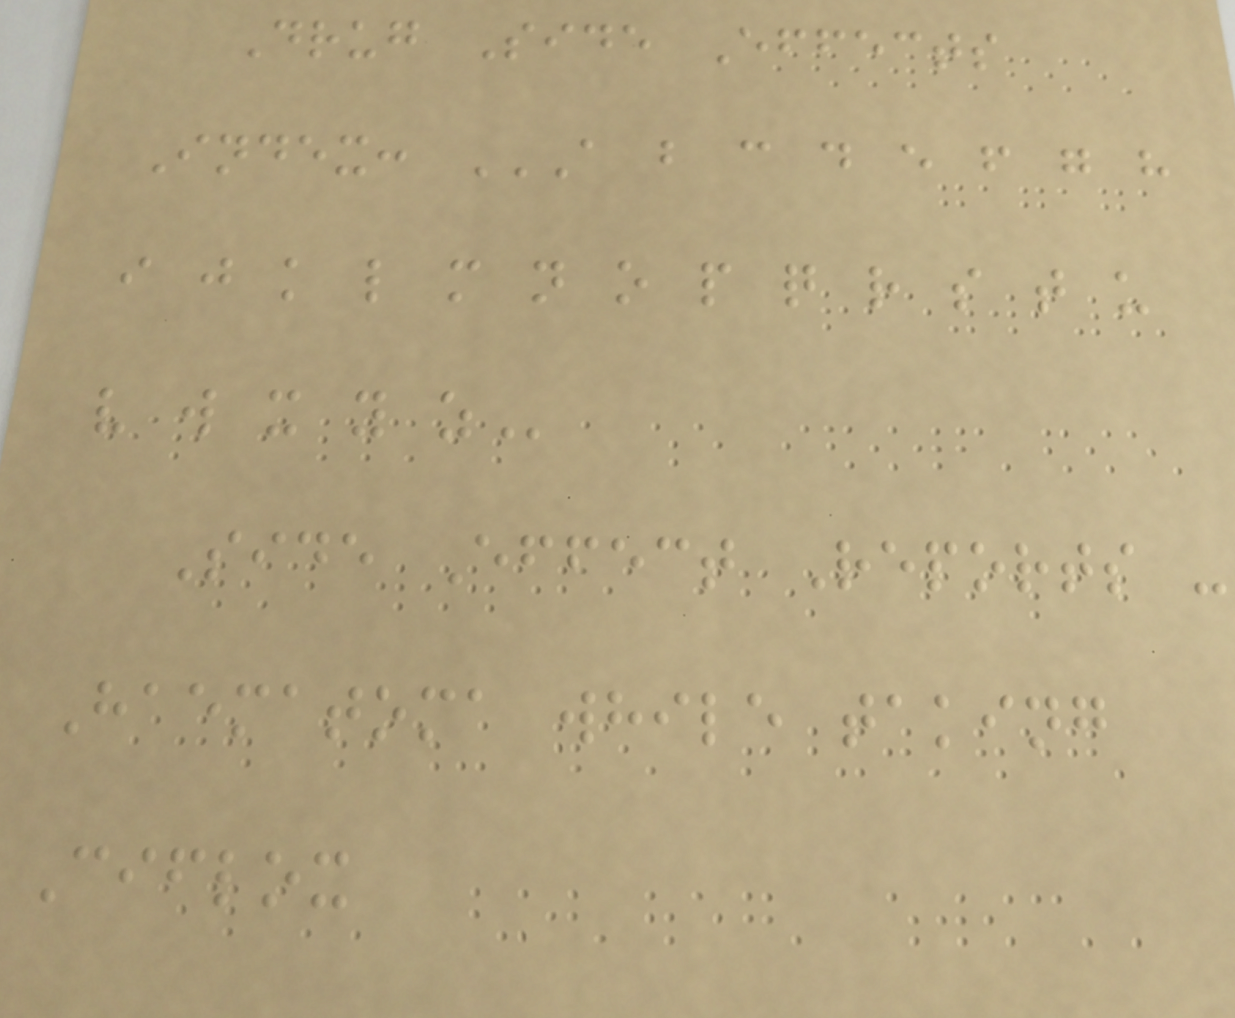Drug Side Effects
Index: A B C D E F G H
I J K L M N O P Q R S T U
V W X Y Z
Side Effect Reports -
Haematoma while taking
Ciflox
